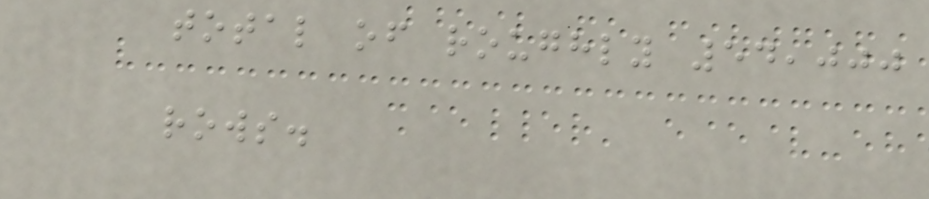total of roughly 54,000
rows.
